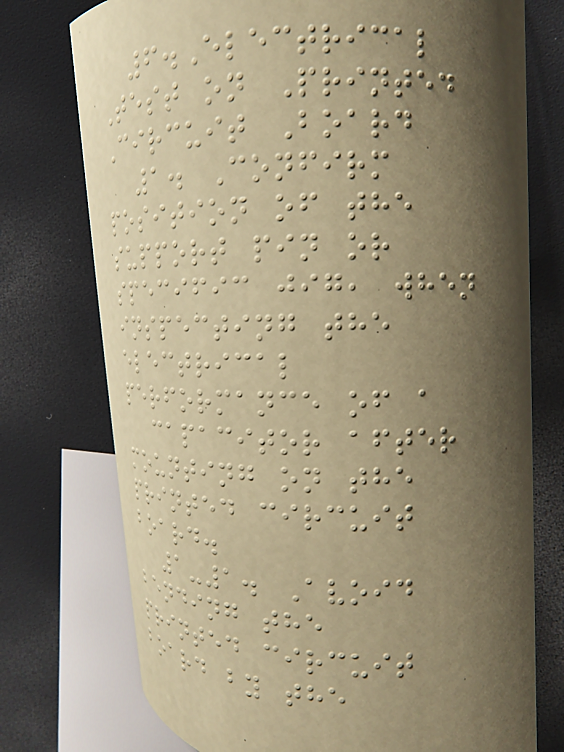6.Electrical
Test on Printed
Circuit Board
1. Confirm
position of the
support pin or
specific jig, when
inspecting the
electrical
performance of a
capacitor after
mounting on the
printed circuit
board.
1-1. Avoid
bending the
printed circuit
board by the
